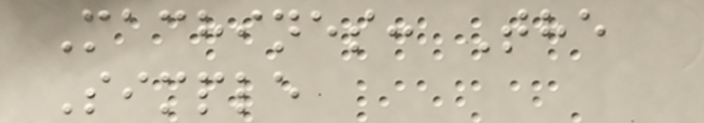Machines: The
Simple
